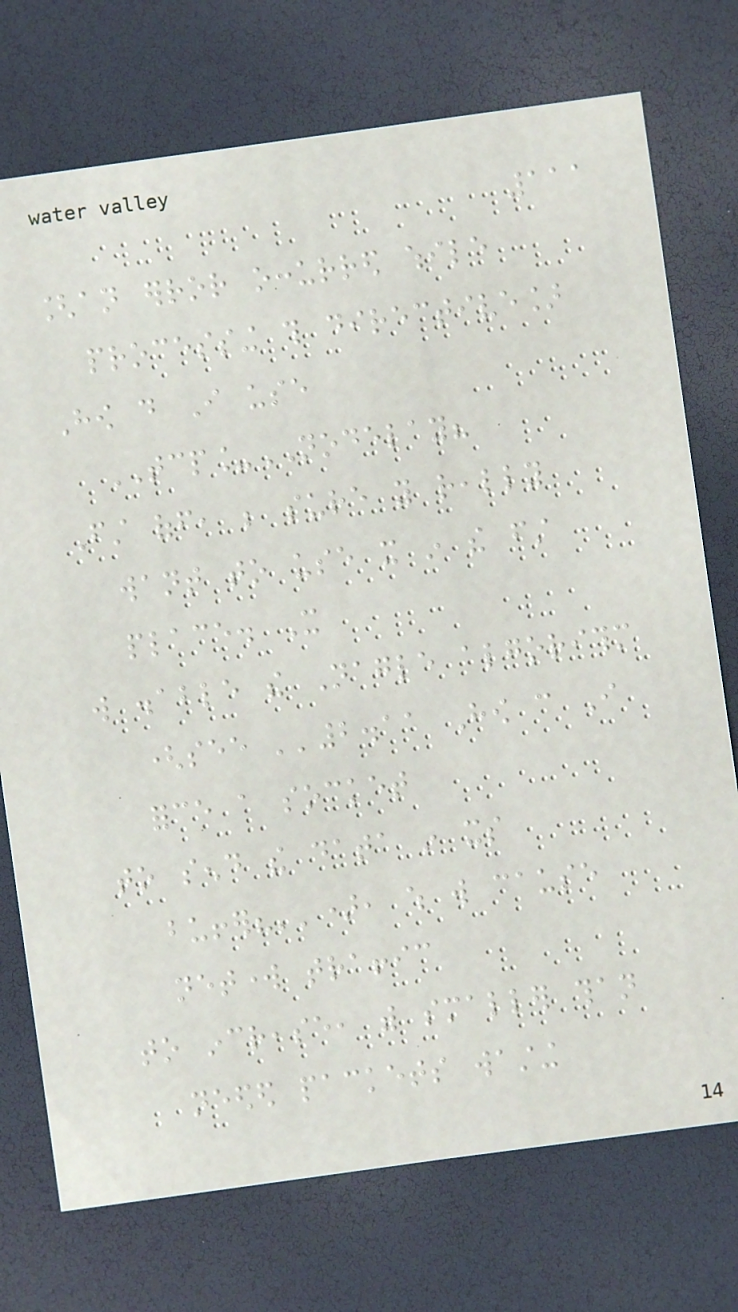111
[an error occurred while
processing this directive]
How do I use
TCP_NODELAY?
First off, be sure you really
want to use it in the first
place. It
will disable the Nagle algorithm
(see ''2.11 How can I
force a socket
to send the data in its
buffer?''), which will cause
network traffic
to increase, with smaller than
needed packets wasting
